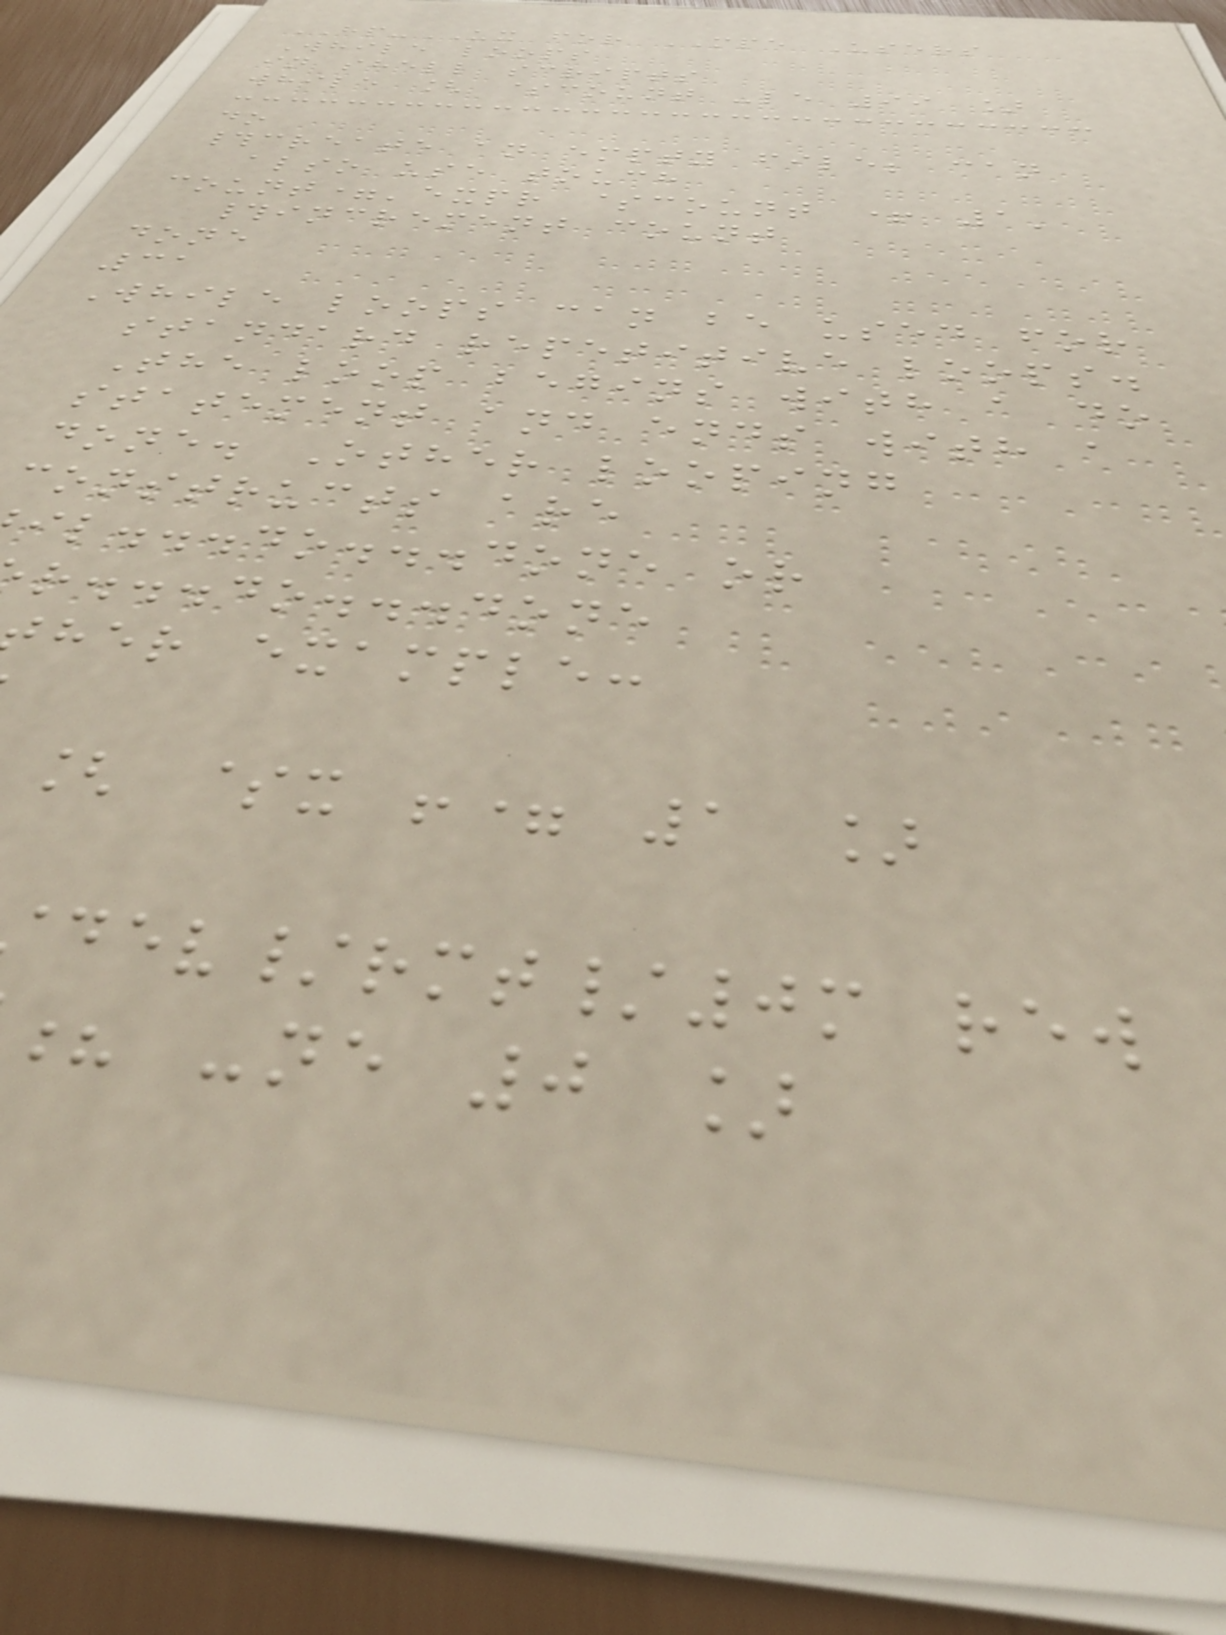HP-UX for MPE Users
While loops
in shell scripts
while [ $count -le 99 ]
do
#create an empty file; can
also use touch
count='expr $count + 1'
#increment count
done
31
While loops can be used for
standard repetitive loops.
The loop begins with a do
statement and ends with a
done. Other looping
constructs are
il...do...done or
r...do...done
her example:
[ $x != 1 ]
dev/rmt/0m rew
? -ne 0 ]
